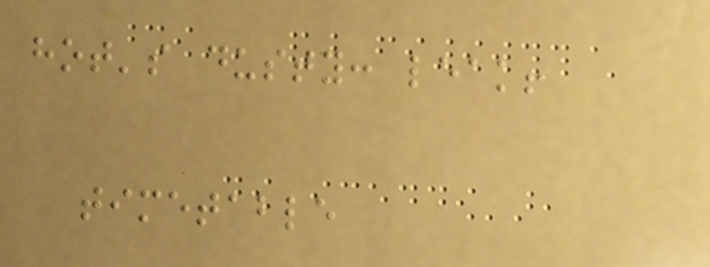hot's dusty: leak!
timetable
